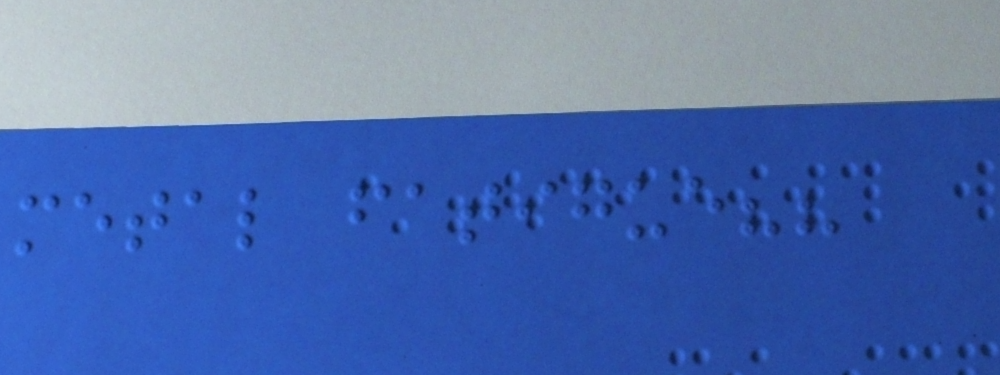metal fatigue??
